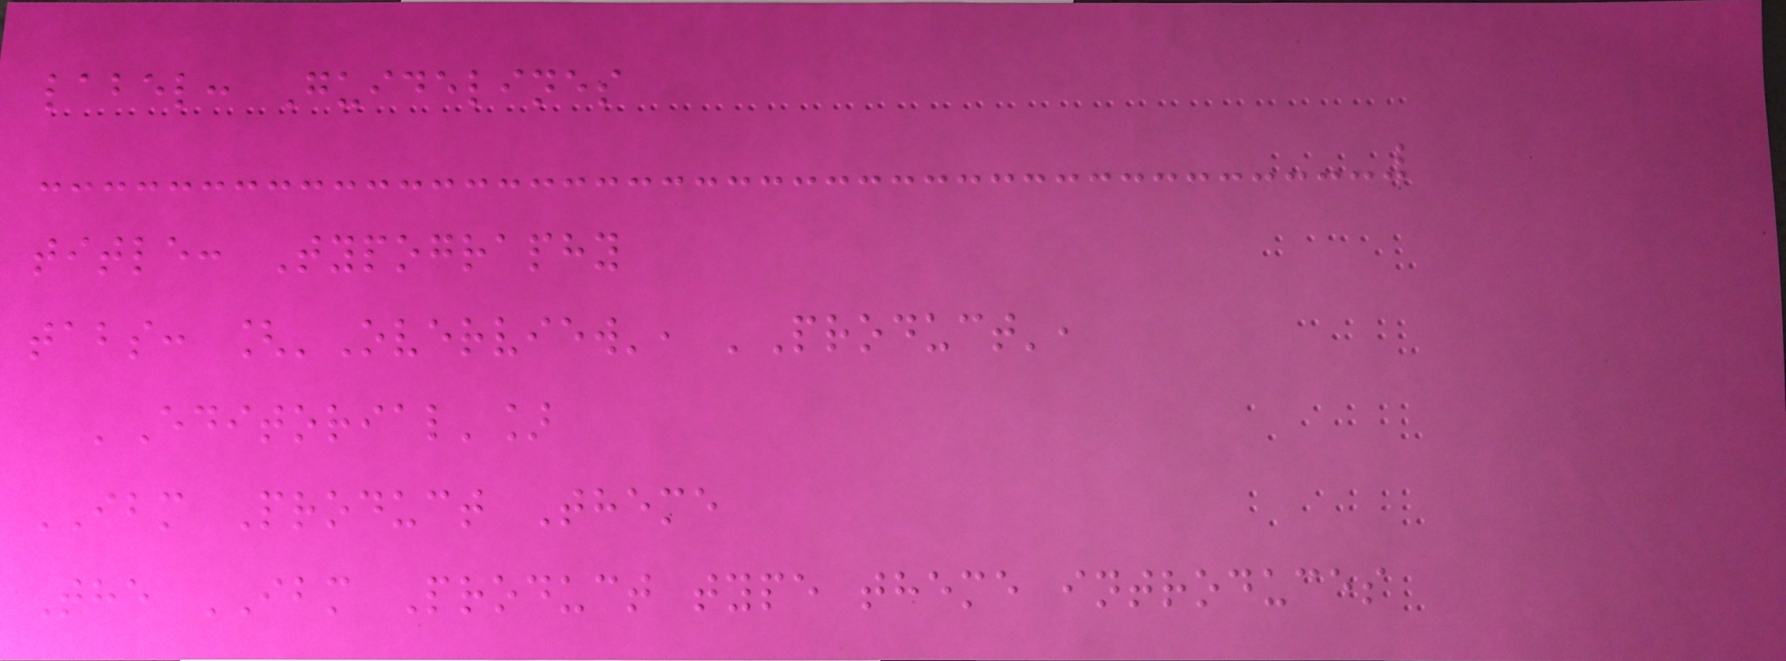label: Guidelines
title: Typography
tabs: ['Overview', 'Product',
'Editorial']
IBM Product Theme
The IBM Product type theme introduces
